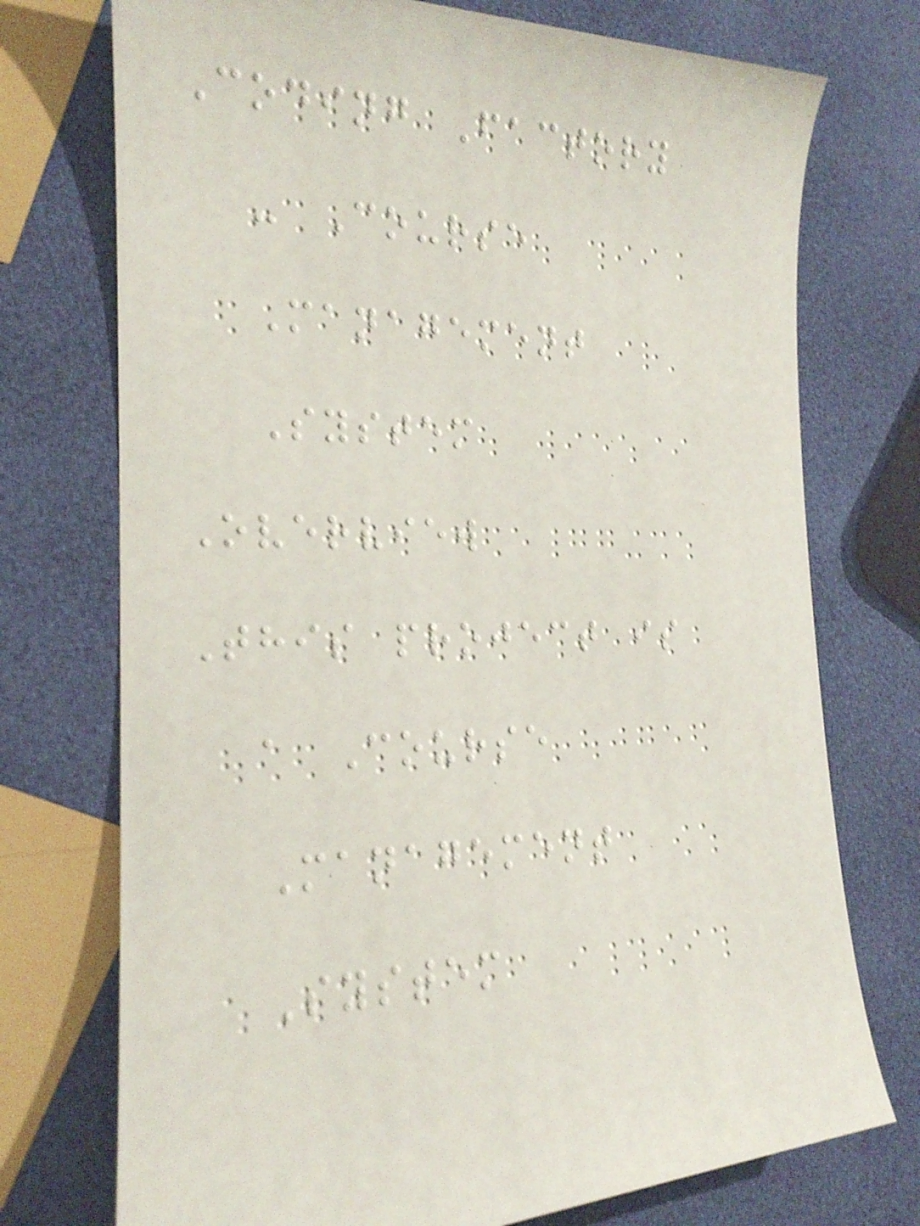Coding Factory
- Course
Management
System
Overview
This project is
a Course
Management
System
